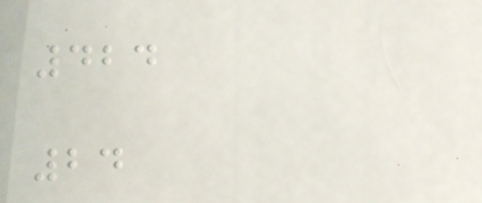424
24
